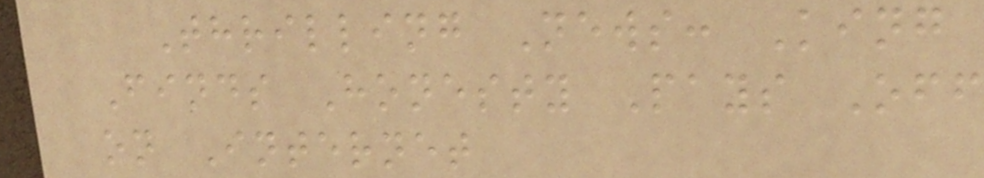Thrilling News: King
Finds Honesty Pays Off
on Internet
